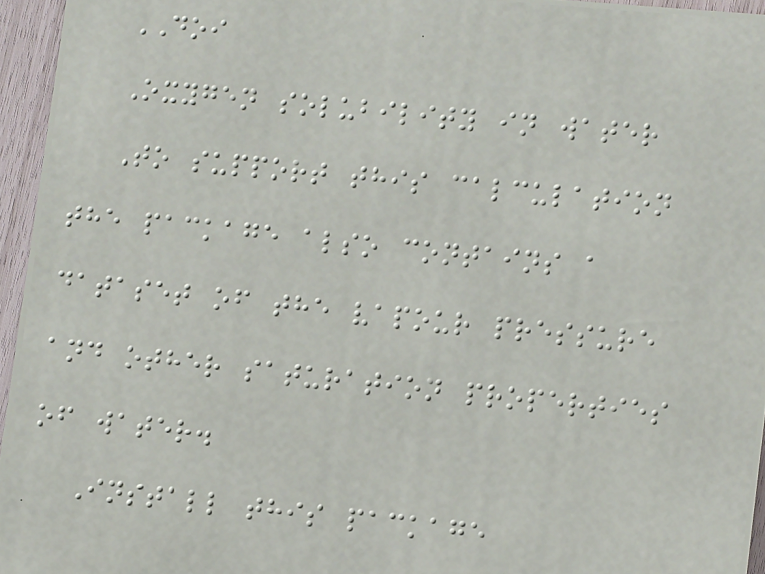DOI
Oxygen solubility in water
To support this calculation
the package also contains a
dataset of the vapour pressure
and other saturation properties
of water.
Install this package
